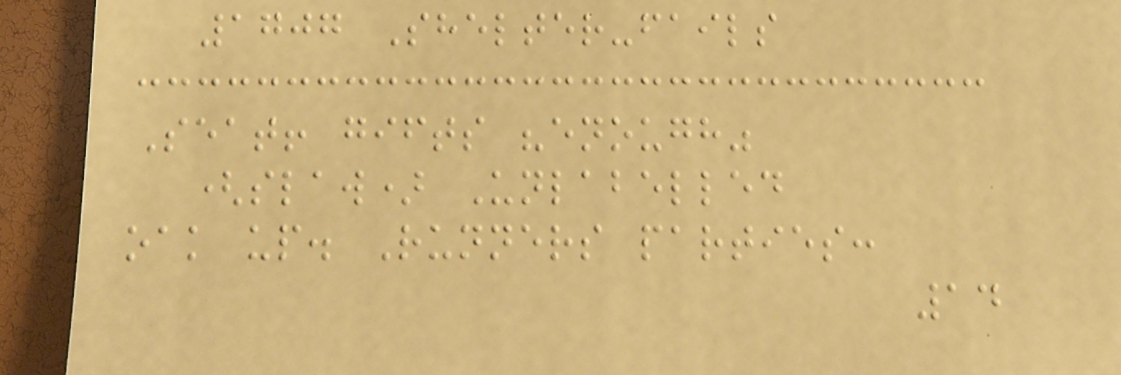1707 Shelter-fails
Seat! gifts "enough"
(slaw) Unlabelled
oak up. Runners parties:
14
